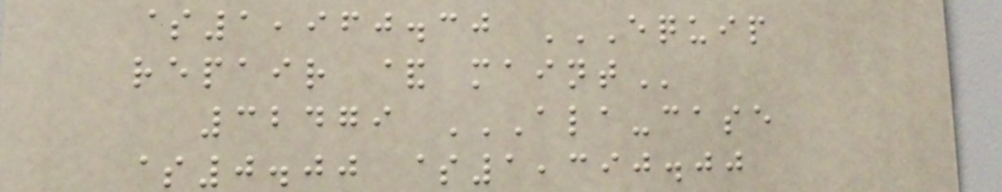$1,960.30 EQUIP
REPAIR & MAINT
32479 ALA-CASE
$0.00 $1,390.00
